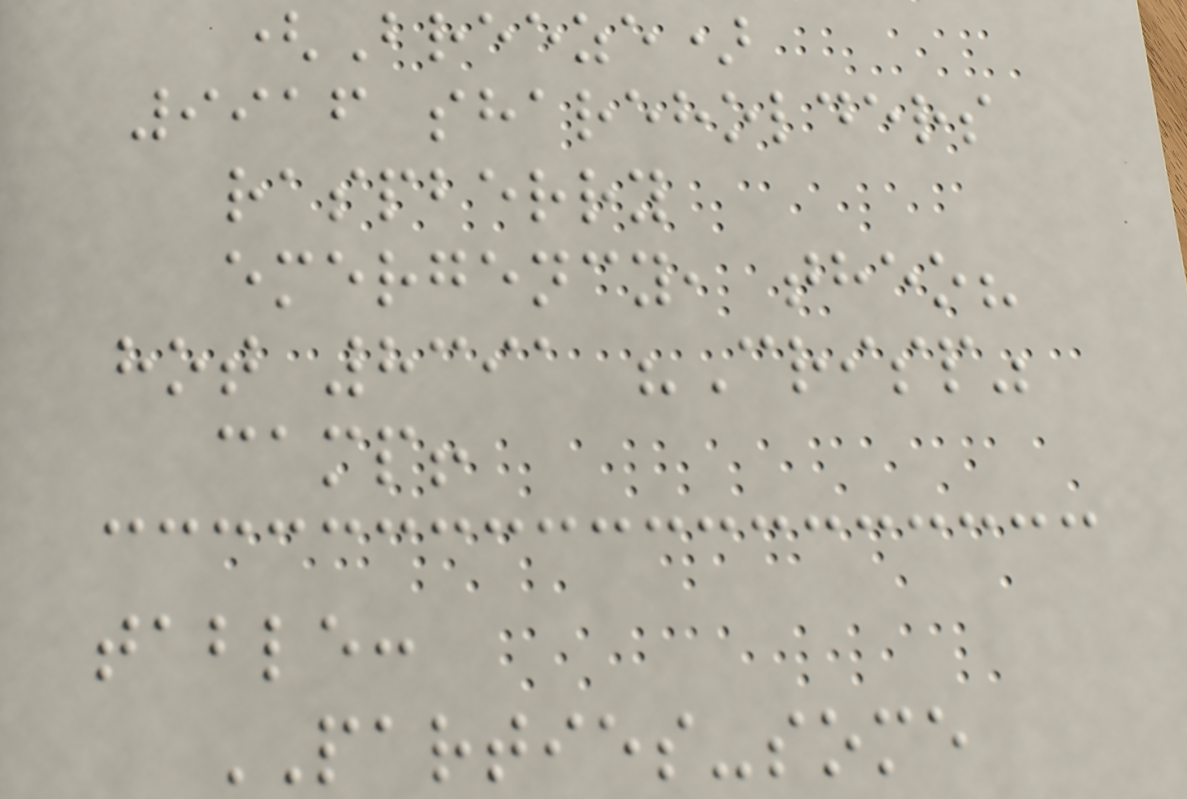(Breeze)
9916 shareholders
raspberry
emergency, theo?
hot 8391 "Crisp"
camp!
table:
PARTIES-some
